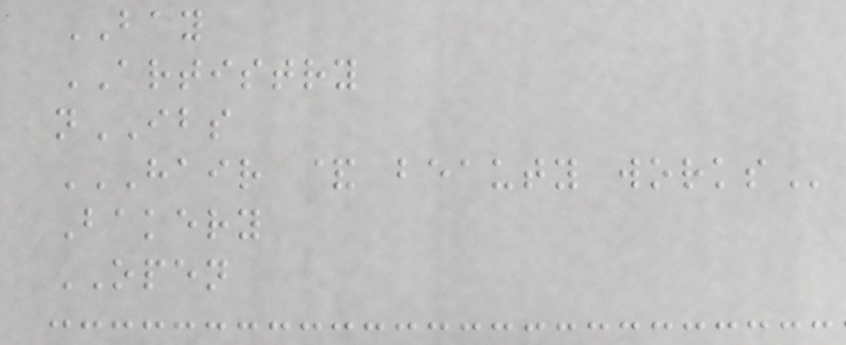BAY
ARTISTRY
nIBS
HAIR & BEAUTY WORKS
Bakery
OPEN
